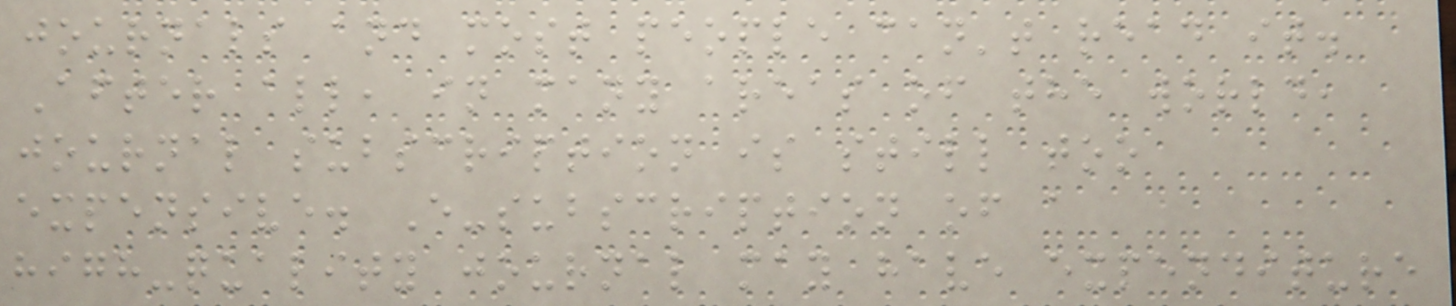journals and most people can't read it.
After all, in many areas of the world,
journal subscription is still too
expensive. E-subscription of a
high-quality journal may have expenditure
